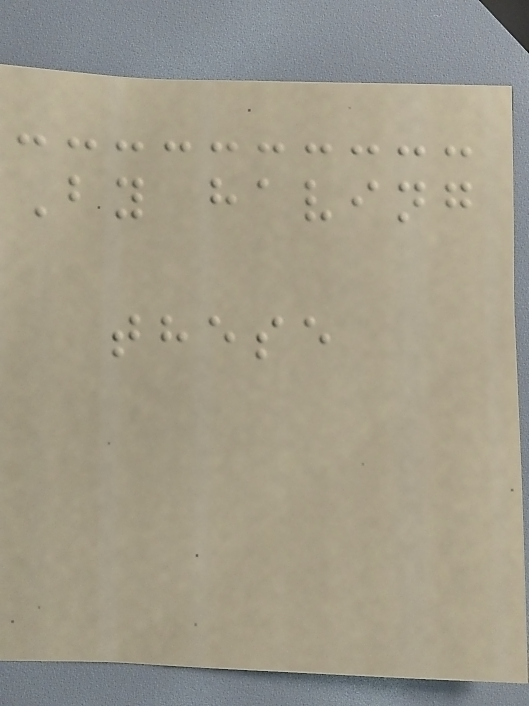By having
these
